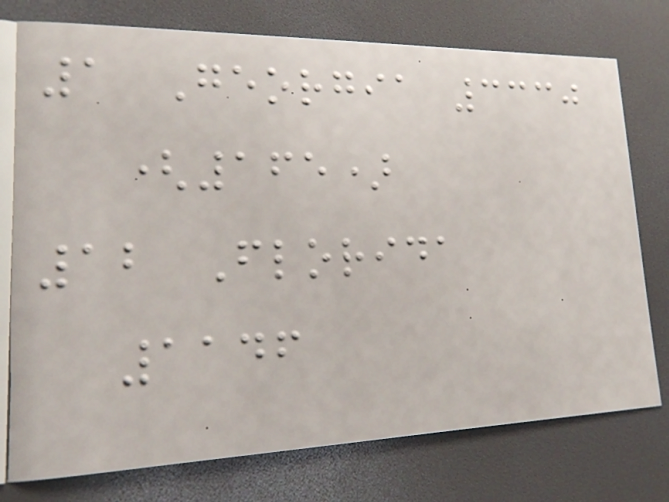1 Georgia 3330
(165)
12 Florida
1146
